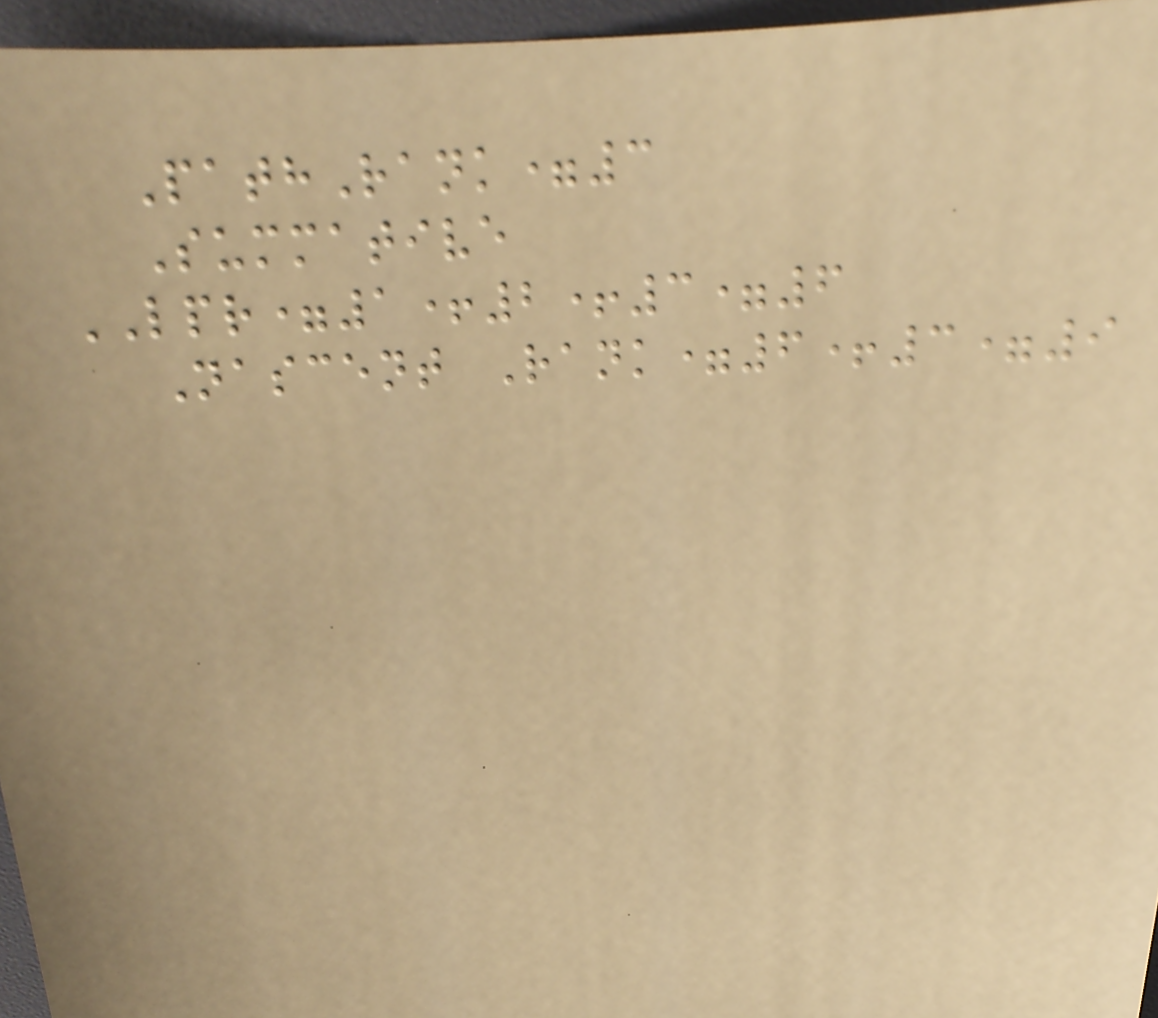PathRank=3
Summative
LPR=1+2+3=6
Nascent Rank=6+3=9
